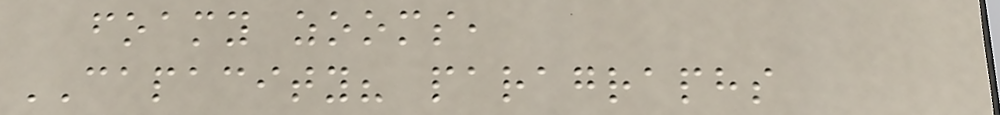foamy zooms,
CAPACITY? paragraphs
